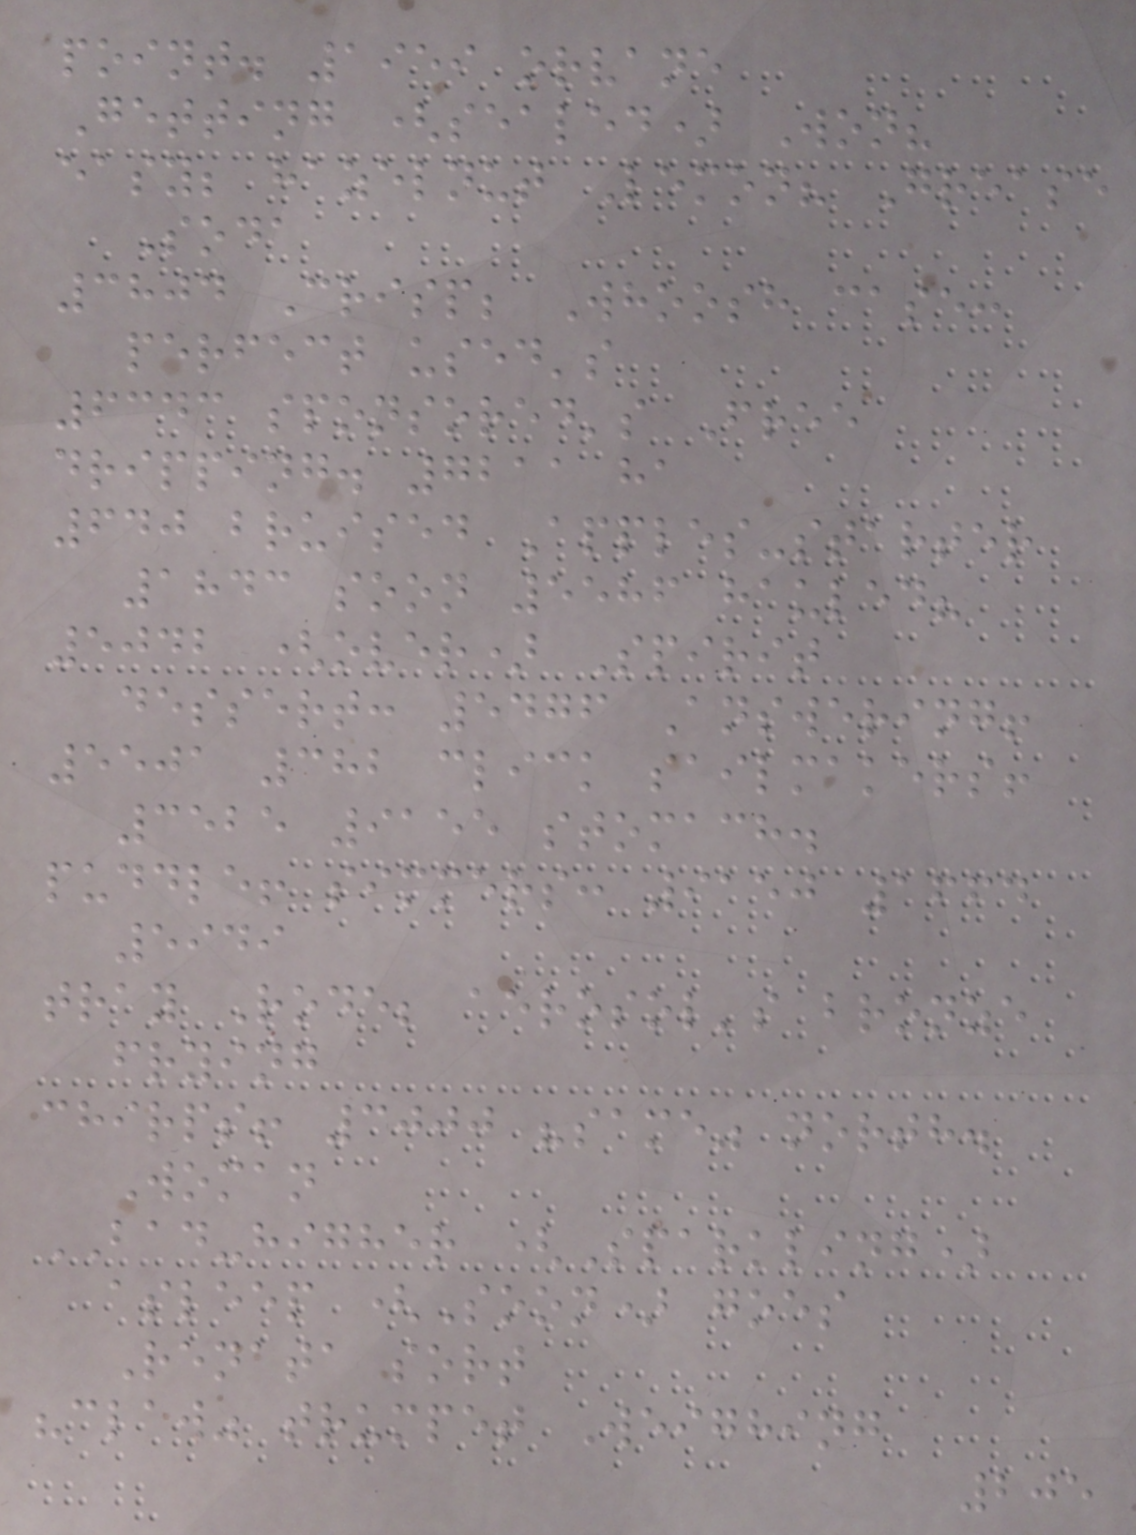point. 1959 orvane
Getting (sealed) Won?
easy; hazelnut Lemon? Grease
Soda
3804 Crisp; Whoosh case:
perfect used's
6343 sponsored's Free
dripping. 7211 ha
640 bruised Apples-starter
1843 soon 5586 hauled?
5042 (over) Spirit
dessert: 5476 Answering!
5501 382 click sailmakers!
3525 9155 stomach.
puddle! simmers: 9150 1664
5949
tray Rode; aerosol's bronze
frying
chirps! 3000 "same" north.
Woman
BAD-higher (Sparkling)
asleep (Soon) goes
Renata sort
"claw" trumpet Weighing
205
